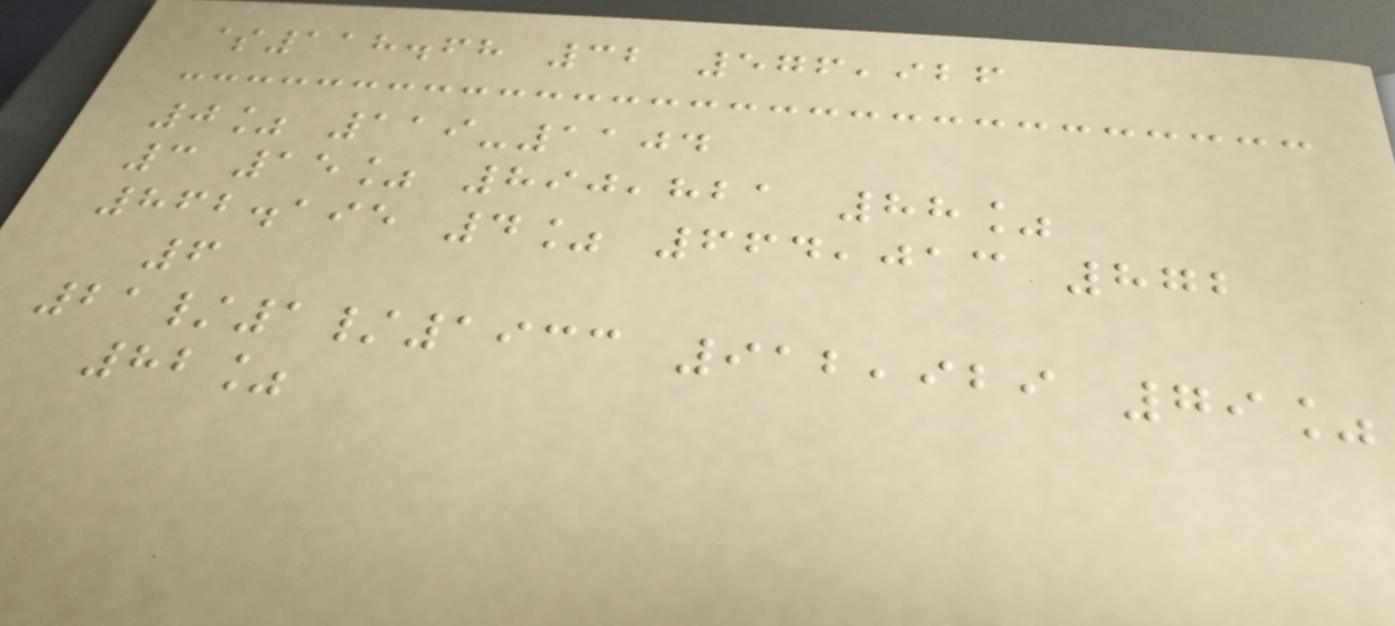$118.68 32 576,926
0% 119-1104
3 15% 890,821 88%
862.195 4% 664,013 872
6
21/1/1933 912,929 79%
82%
